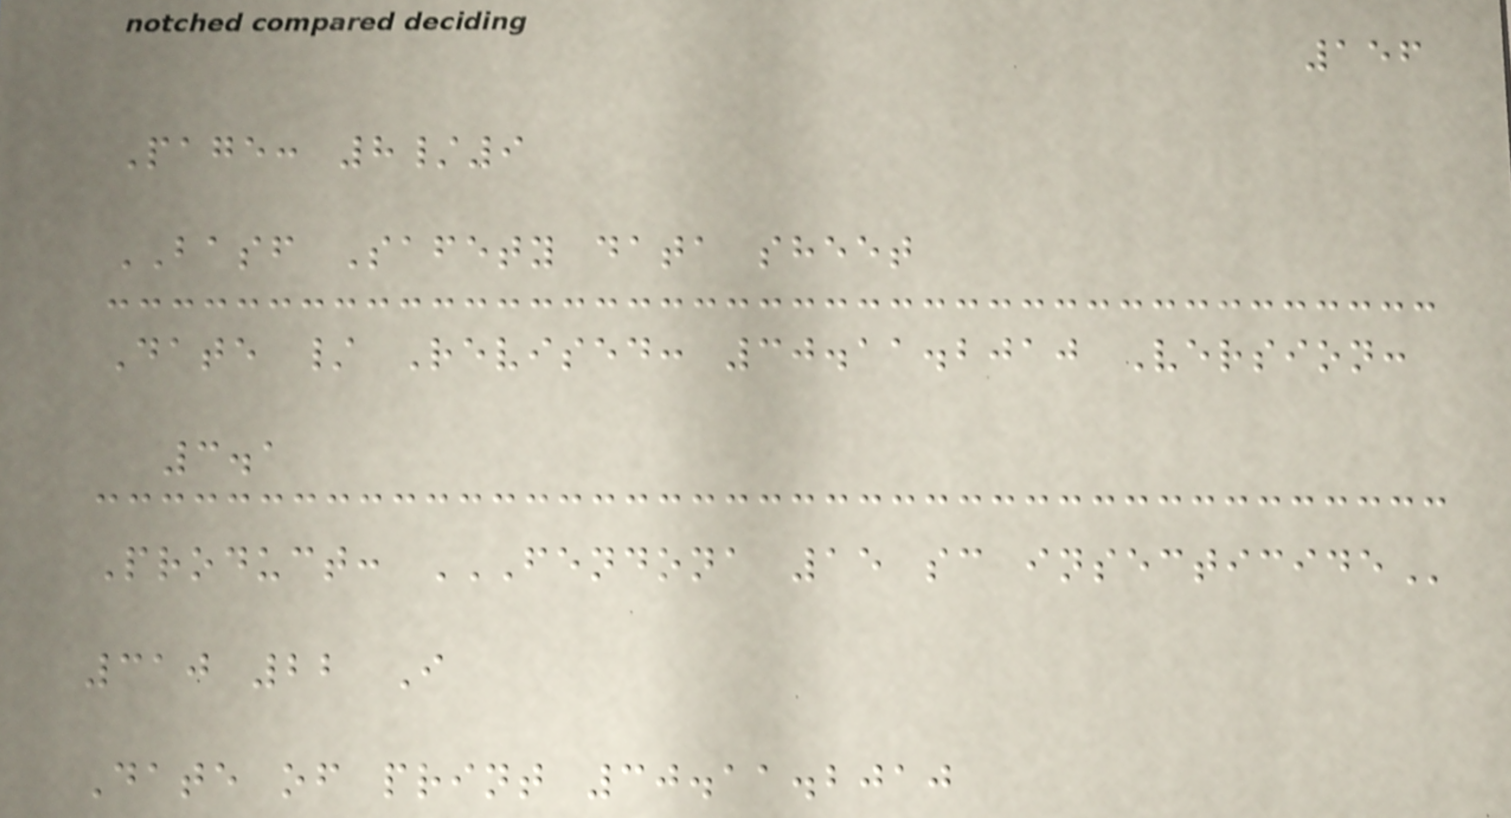156
Page: 8/9
BASF Safety data sheet
Date / Revised: 30.11.2010 Version:
3.1
Product: FENDONA 15 SC INSECTICIDE
310 22 I
Date of print 30.11.2010
